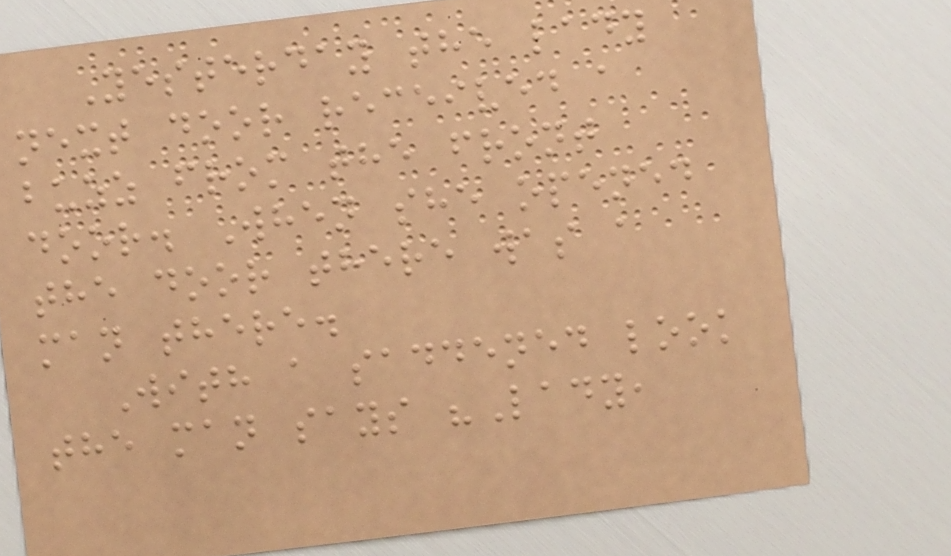Yesterday the lady
next door received a
buzz from the front
door. When she opened
the door there was a
man there.
With a saddened look
the man says "Lady,
